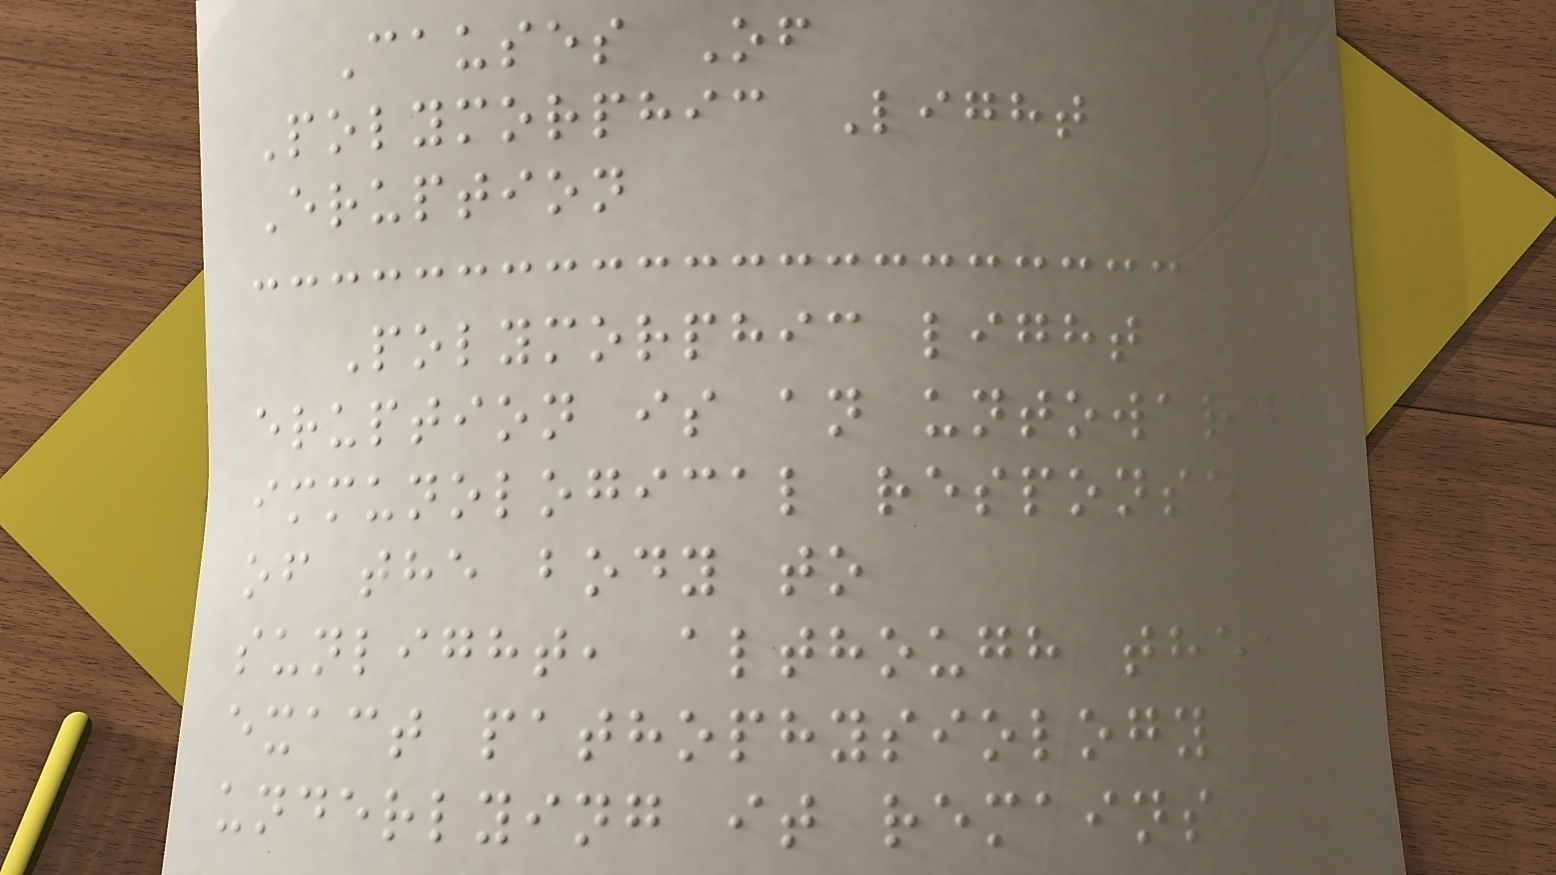Causes Of
Polymorphic Light
Eruption
Polymorphic light
eruption is an untoward
immunological response
of the body to
sunlight, although the
exact pathophysiology
underlying it remains
